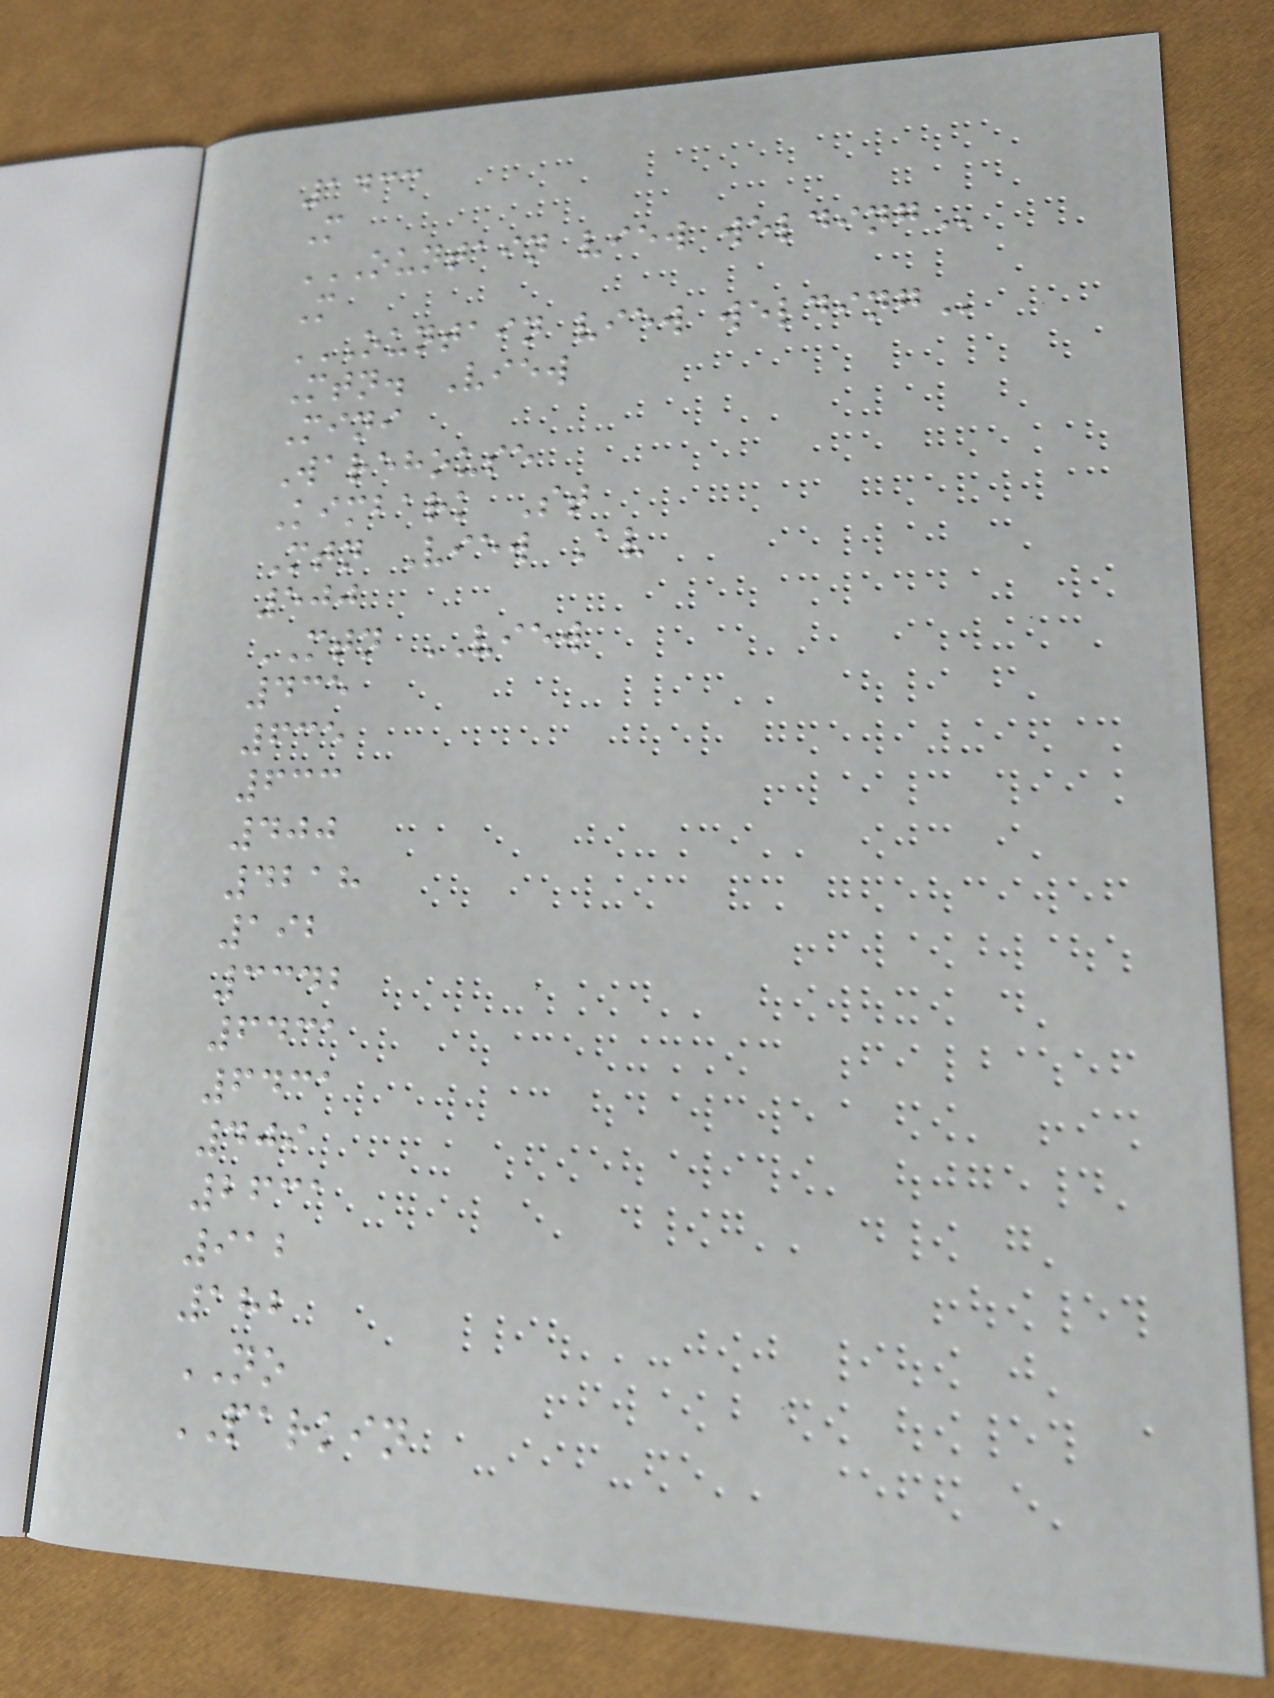1433
M
OUNTAIN VIEW WELDING
M
OUNTAIN VIEW WELDING
Mtn. View
Mini
Warehouse
Kimbark St
Mtn View Av
500
MTN VIEW
435
635
633
400
4218
192
3342
6431
6431
409
2631
912
182
NO
PARKIN
